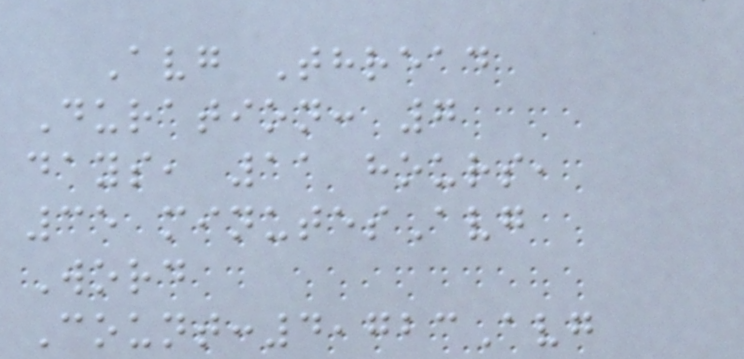Avg Thread
Duration: 7
days, 11 hours,
35 minutesAvg
Word
Count:4,723Avg
